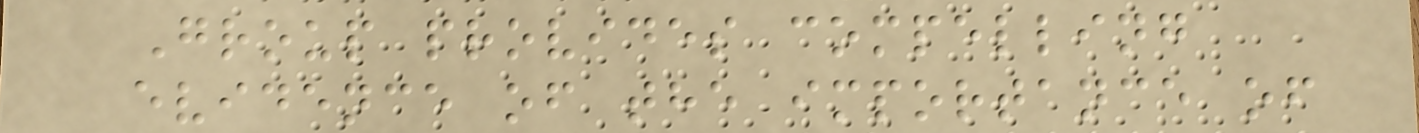Group provides compelling
evidence of the importance of
